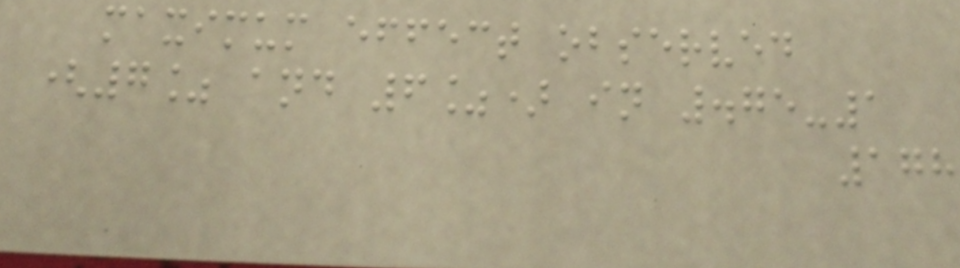maximum effect observed
(7% and 6%) in .75-1
178
